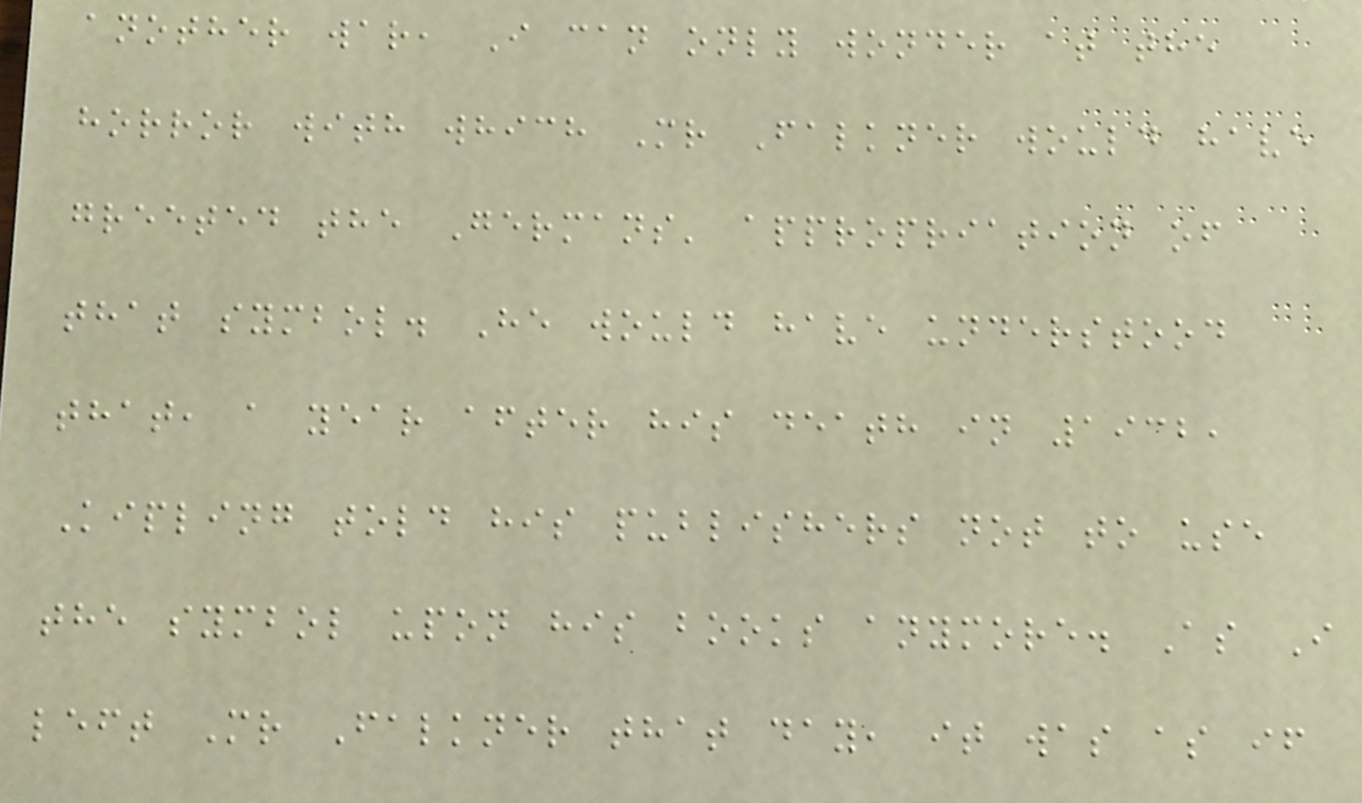another war, I can only wonder at the
horror with which Mr Falkner would have
greeted the Germans' appropriation of
that symbol. He would have understood
that, a year after his death in 1932,
Kipling told his publishers not to use
the symbol upon his books anymore. As I
left Mr Falkner that day, it was as if
